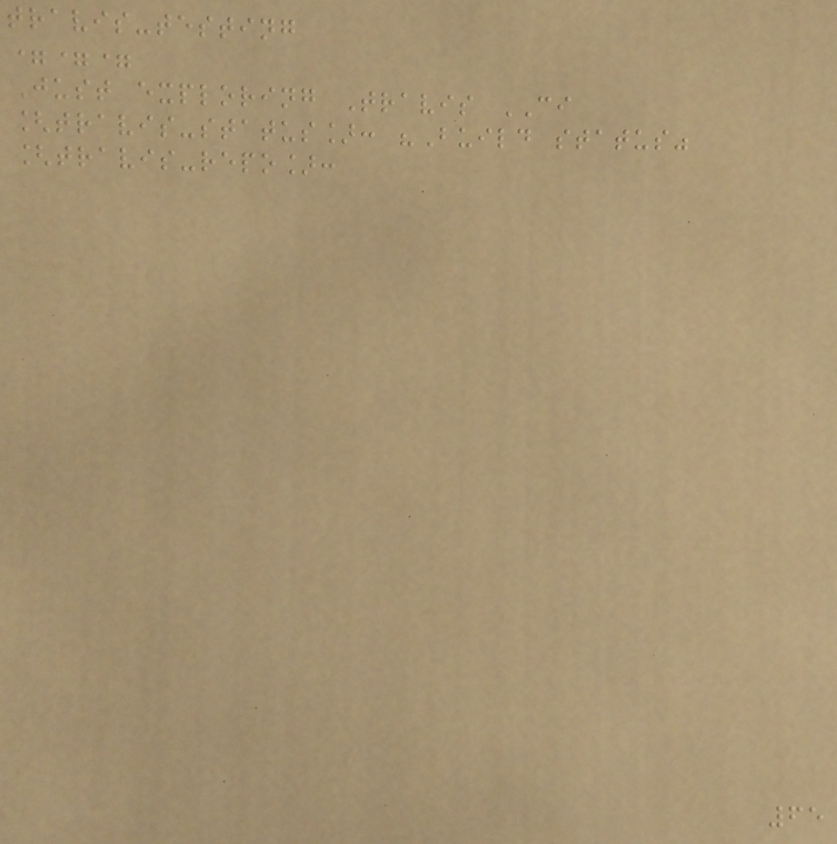travis-testing
===
Just exploring Travis CI
[travis-status]: "Build status"
[travis-repo]:
65
